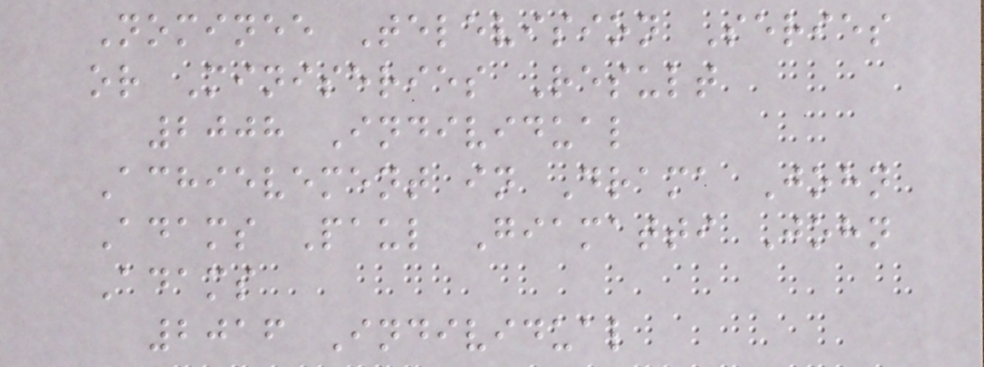Nominee Television Series
or Miniseries Result
2008 Individual
Achievement in Drama John
Adams Paul Giamatti John
Adams
2016 Individual
